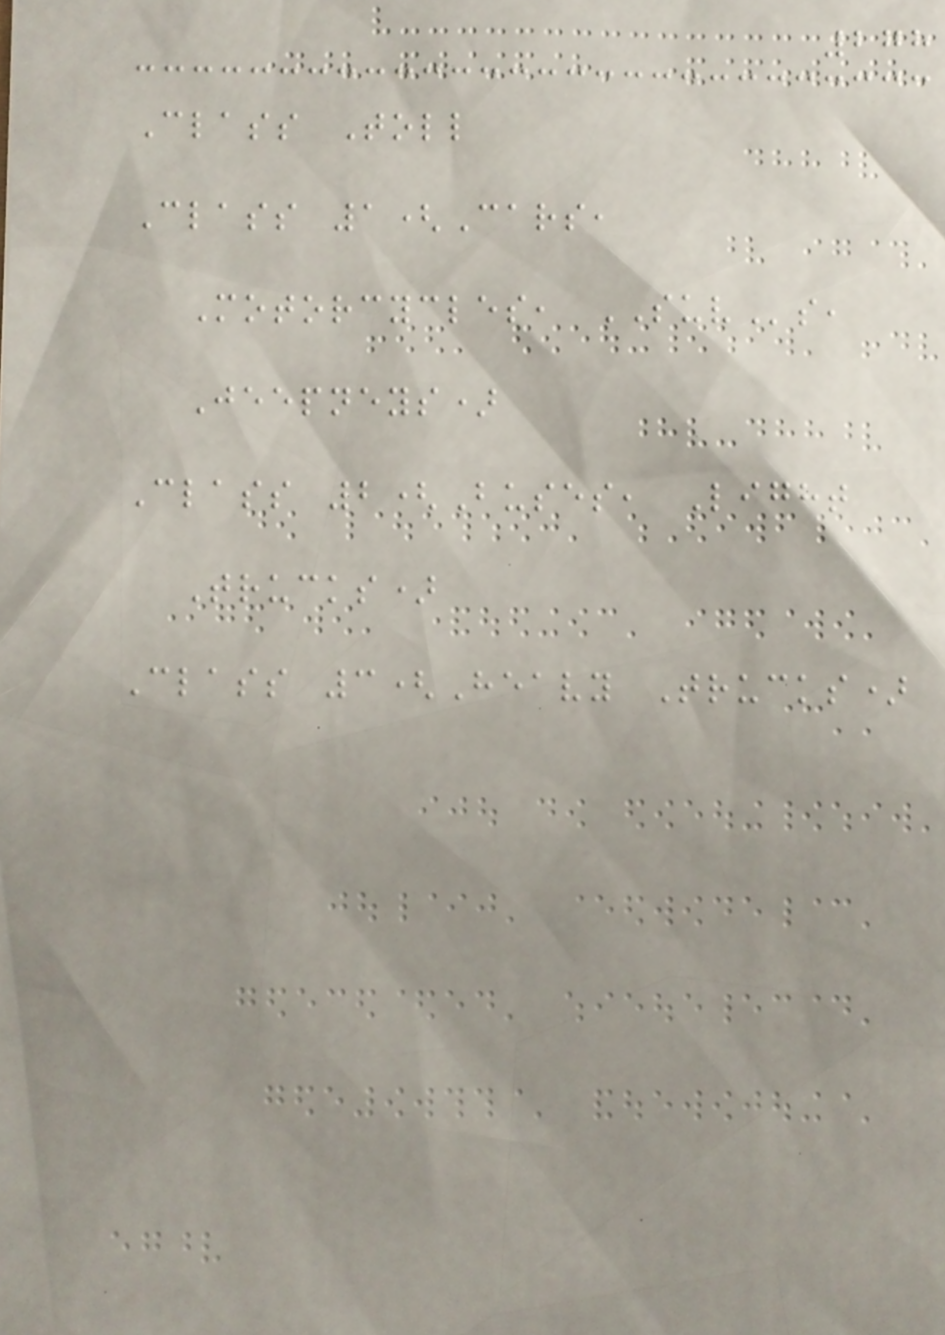278
Class Toll
Class 1(Cars,
Motorcycles, SUVs,
Jeepneys)
Class 2(Buses, Light
Trucks)
Class 3(Heavy Trucks)
